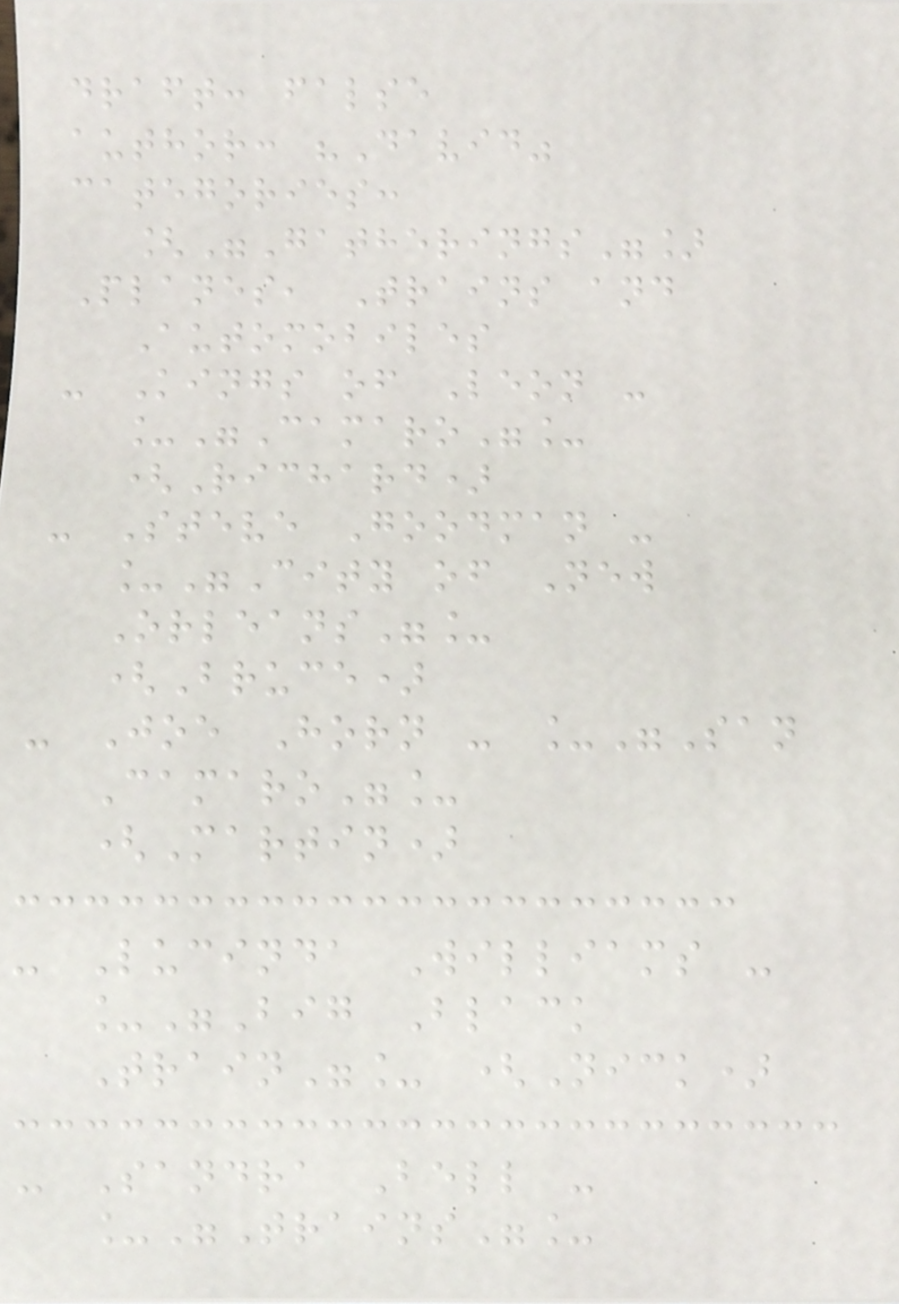draft: false
author: "David"
categories:
["Gatherings"]
Planes, Trains and
Automobiles
- Kings of Leon -
_"Camaro"_
(Richard)
- Steve Goodman -
_"City of New
Orleans"_
(Bruce)
- Joe Horn - _"San
Camaro"_
(Martin)
- Lucinda Williams -
_"Big Black
Train"_ (Nick)
- Sandra Bell -
_"Trains"_
